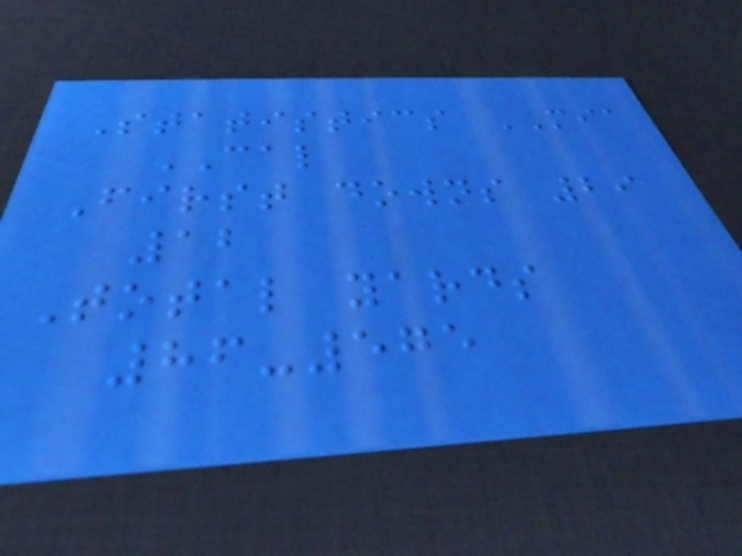Statistics MIA
CAL
First downs 29
12
Total yards
86-575
